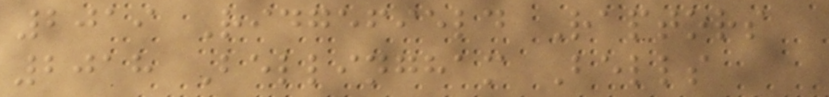2019 Ridgefield Raptors
2018 Bellingham Bells
